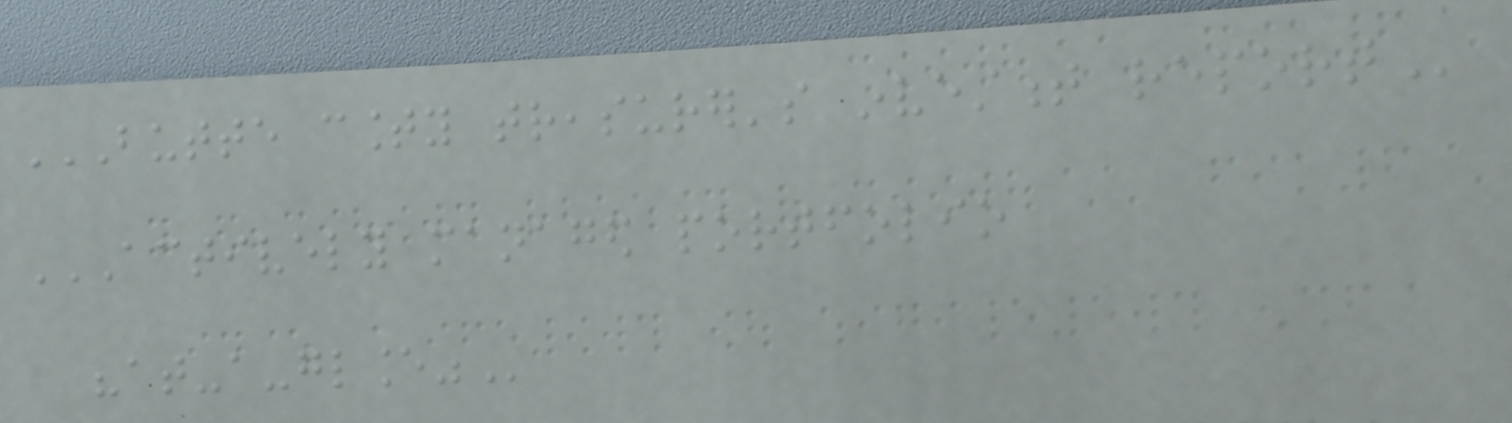BUTTE COUNTY TREASURER'S INVESTMENT REPORT
ACTIVELY MANAGED PORTFOLIO
"AT-A-GLANCE"
